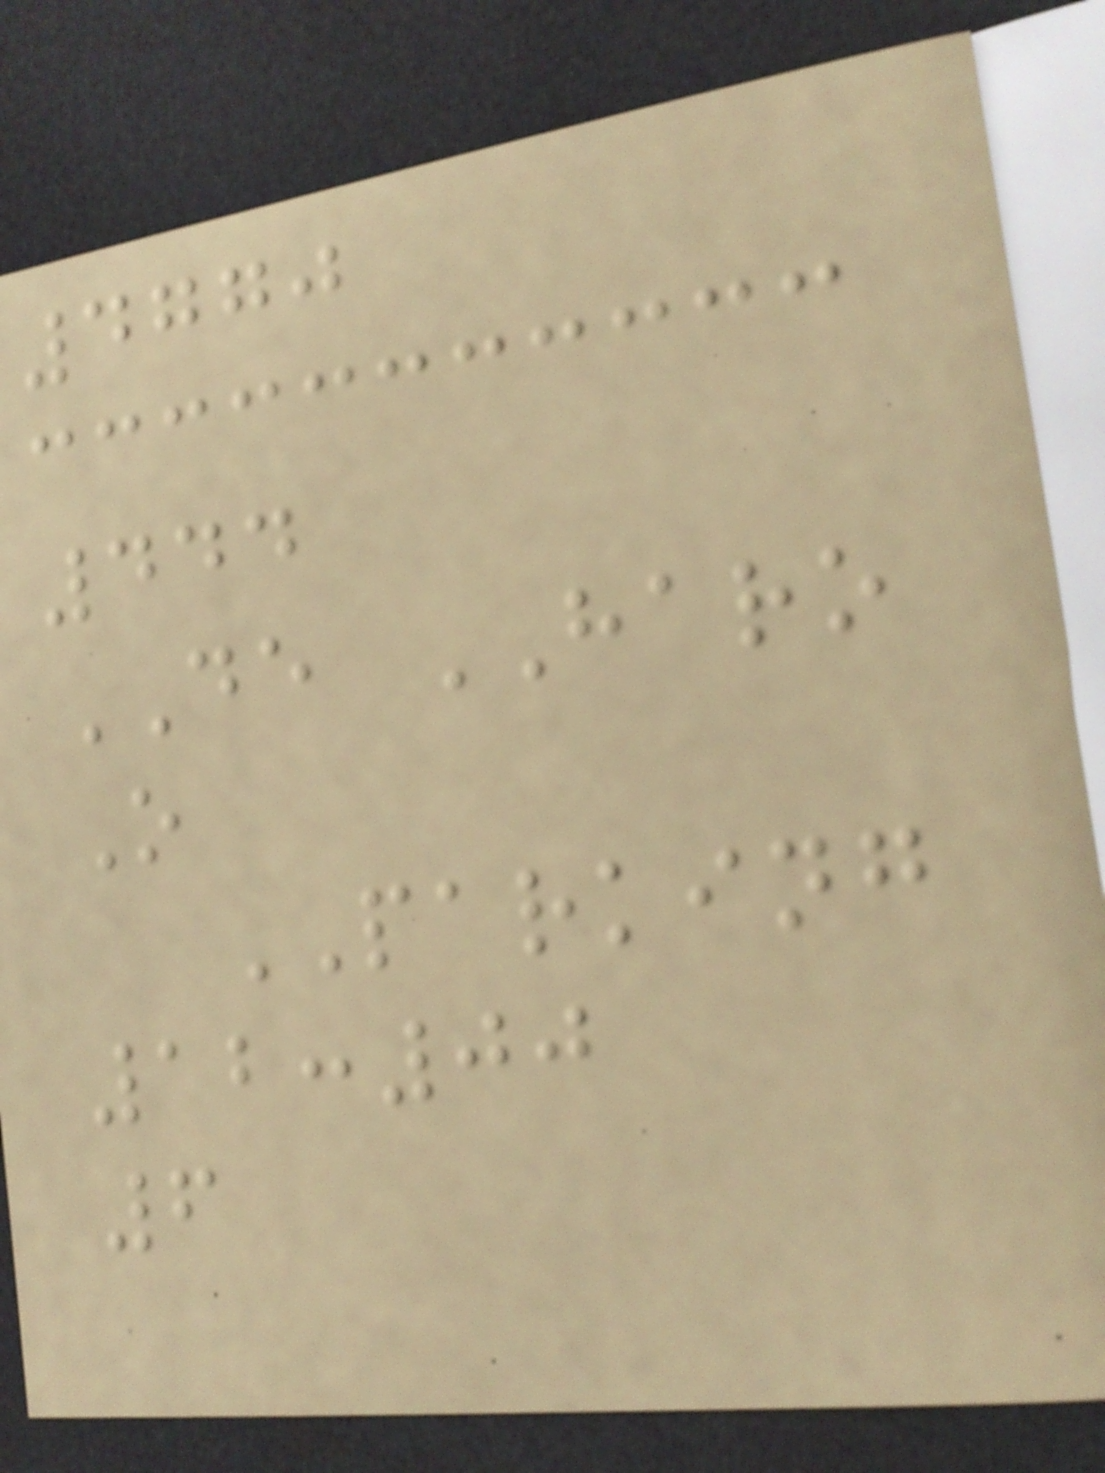4770
444
DE HARO
O
PARKING
12:00
6
